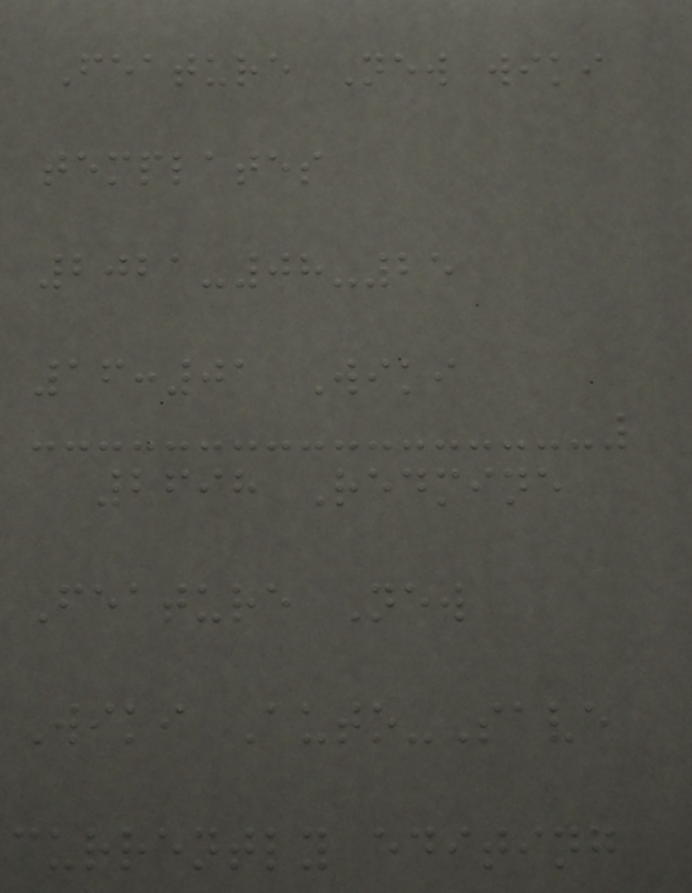Feature New wiki
templates
2021-08-25
16:01 Wiki
2698 Redmine
Feature New
Wiki Auto-Save
currently editing
